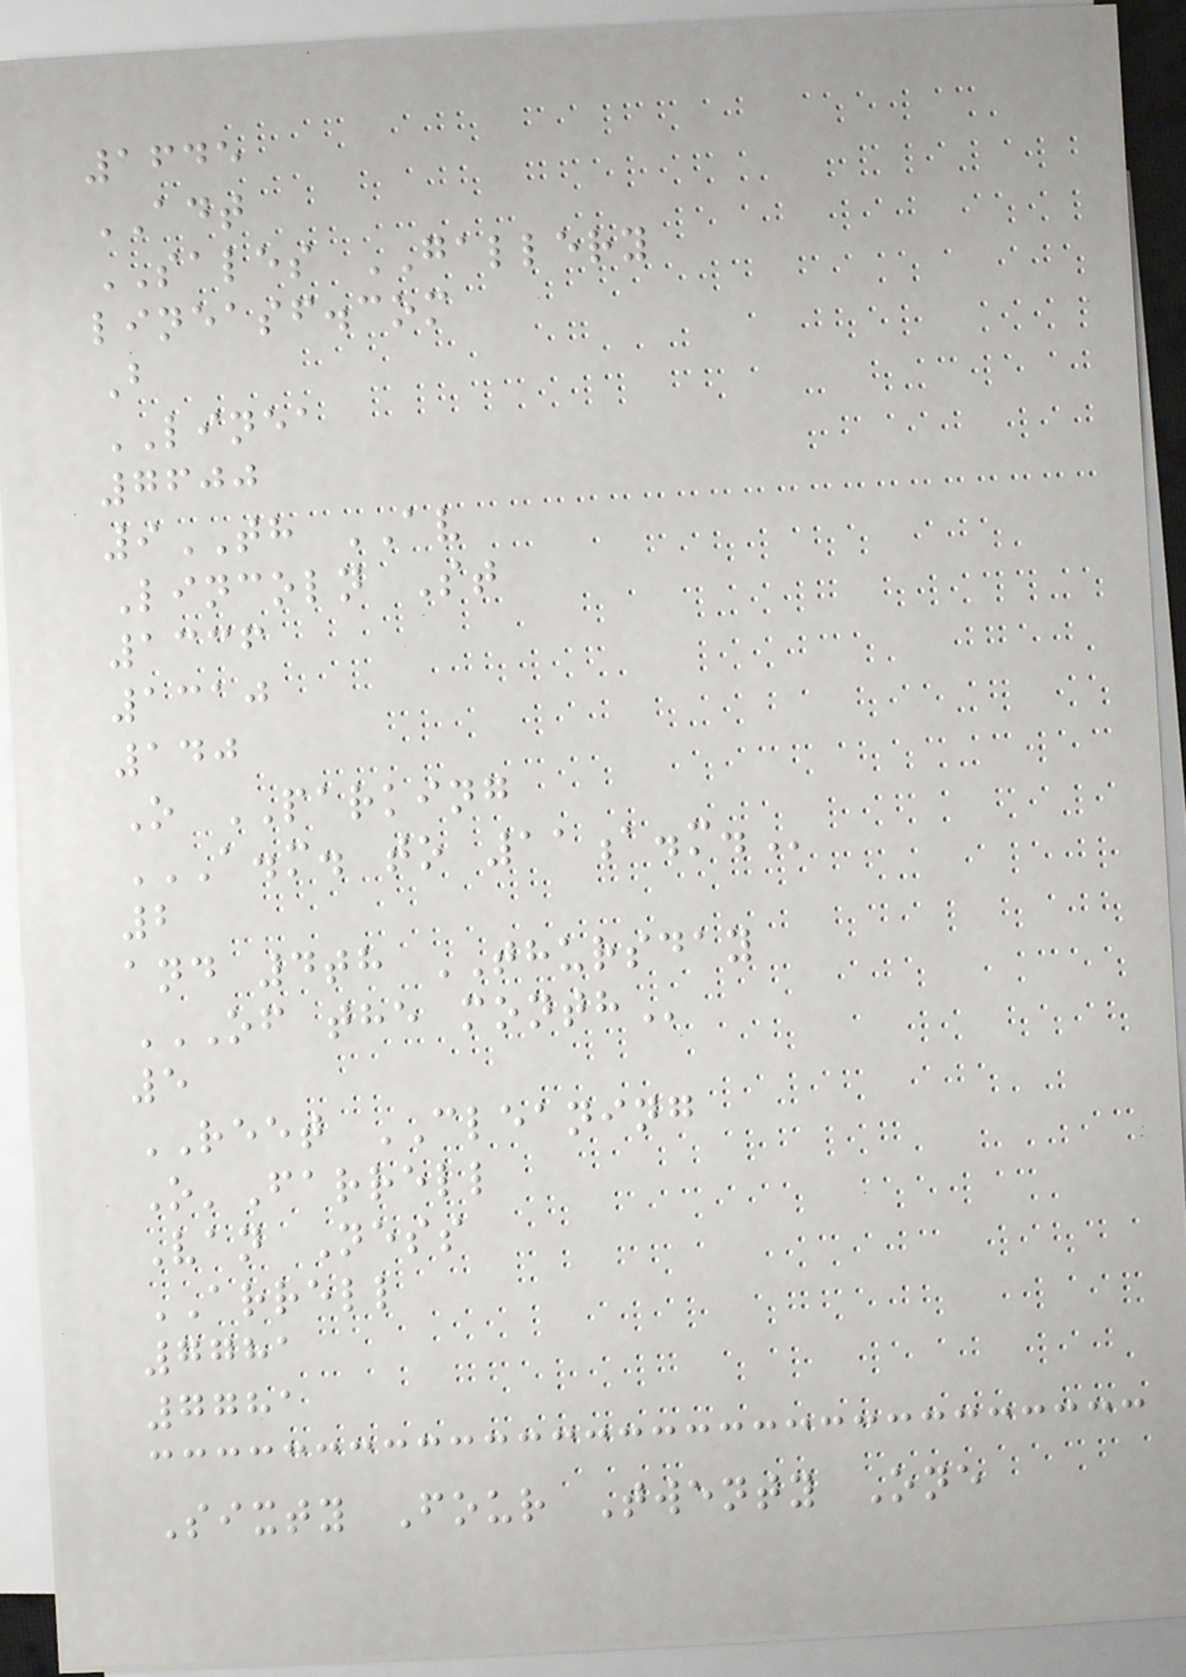1645
ADT
SALES GALLERY
lineasf.com
B
LINEA
7600
9TH AV
Lincoln St
1336
1310
140
O PARKING
A.M. TO 11A.M.
2
and 4th THURSDAY
OF THE MONTH
5
REET CLEANING
O'Farrell
Van Ness
ARRELL
7781
7781
Sixty Four Twenty One
